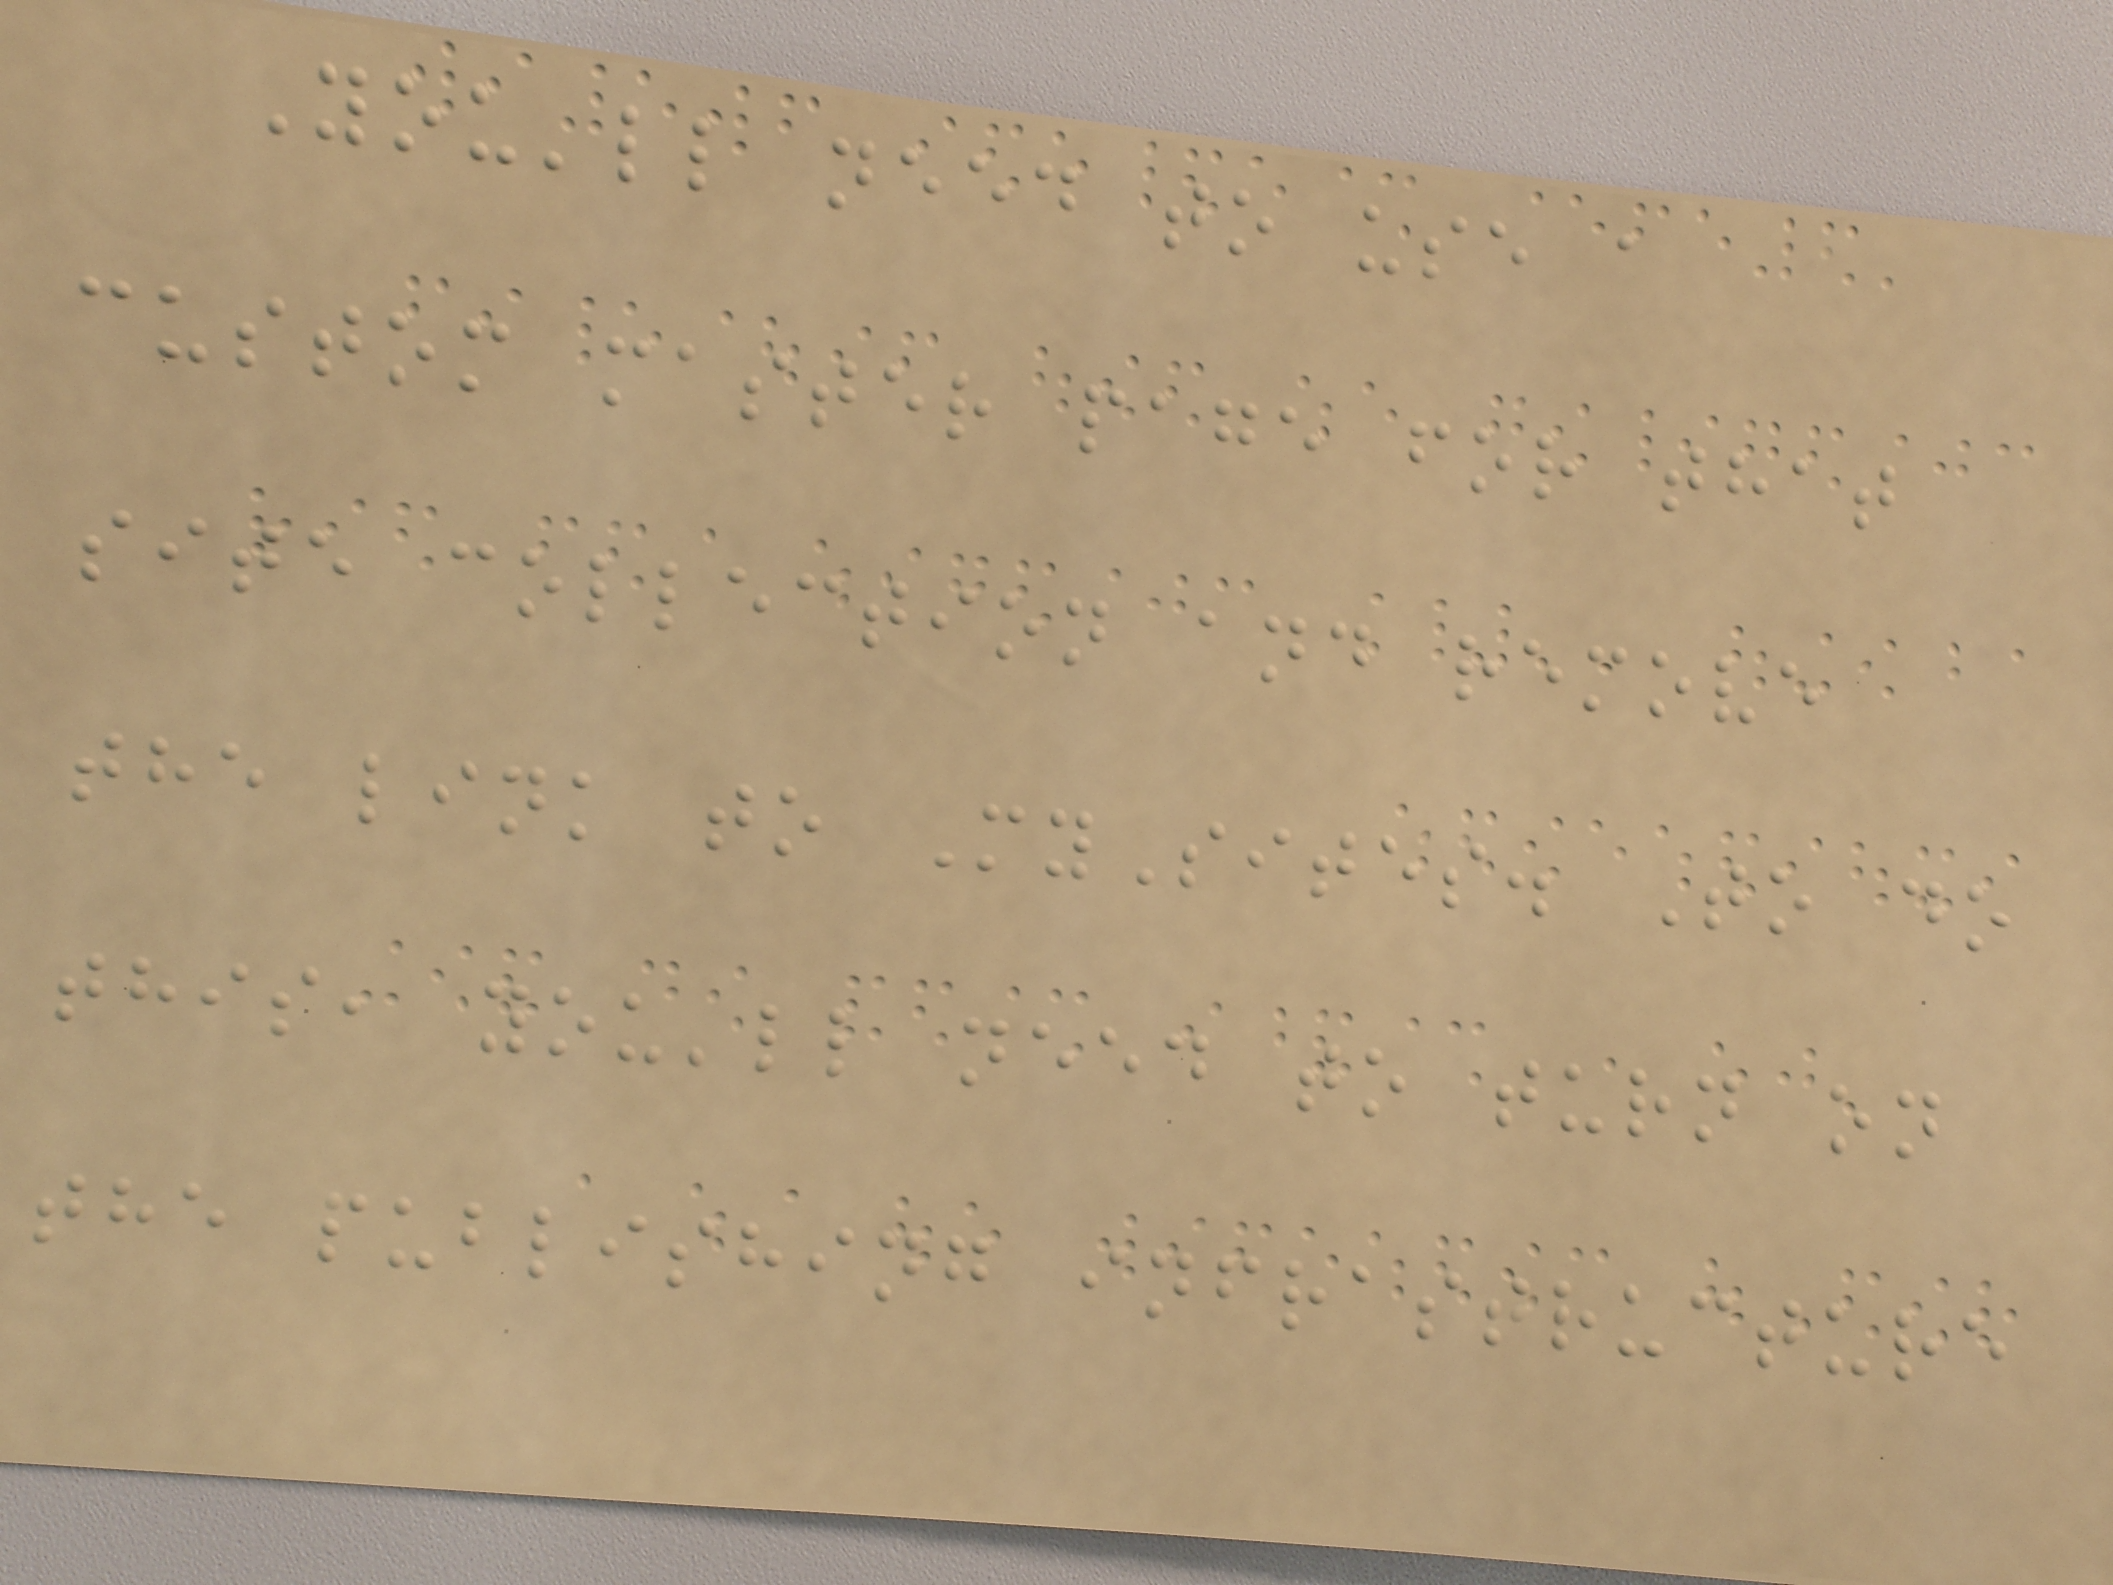You'll need to use a
custom master page for that
site collection and remove
the link to MySites. To do
this, you'll need to turn on
the publishing infrastructure
